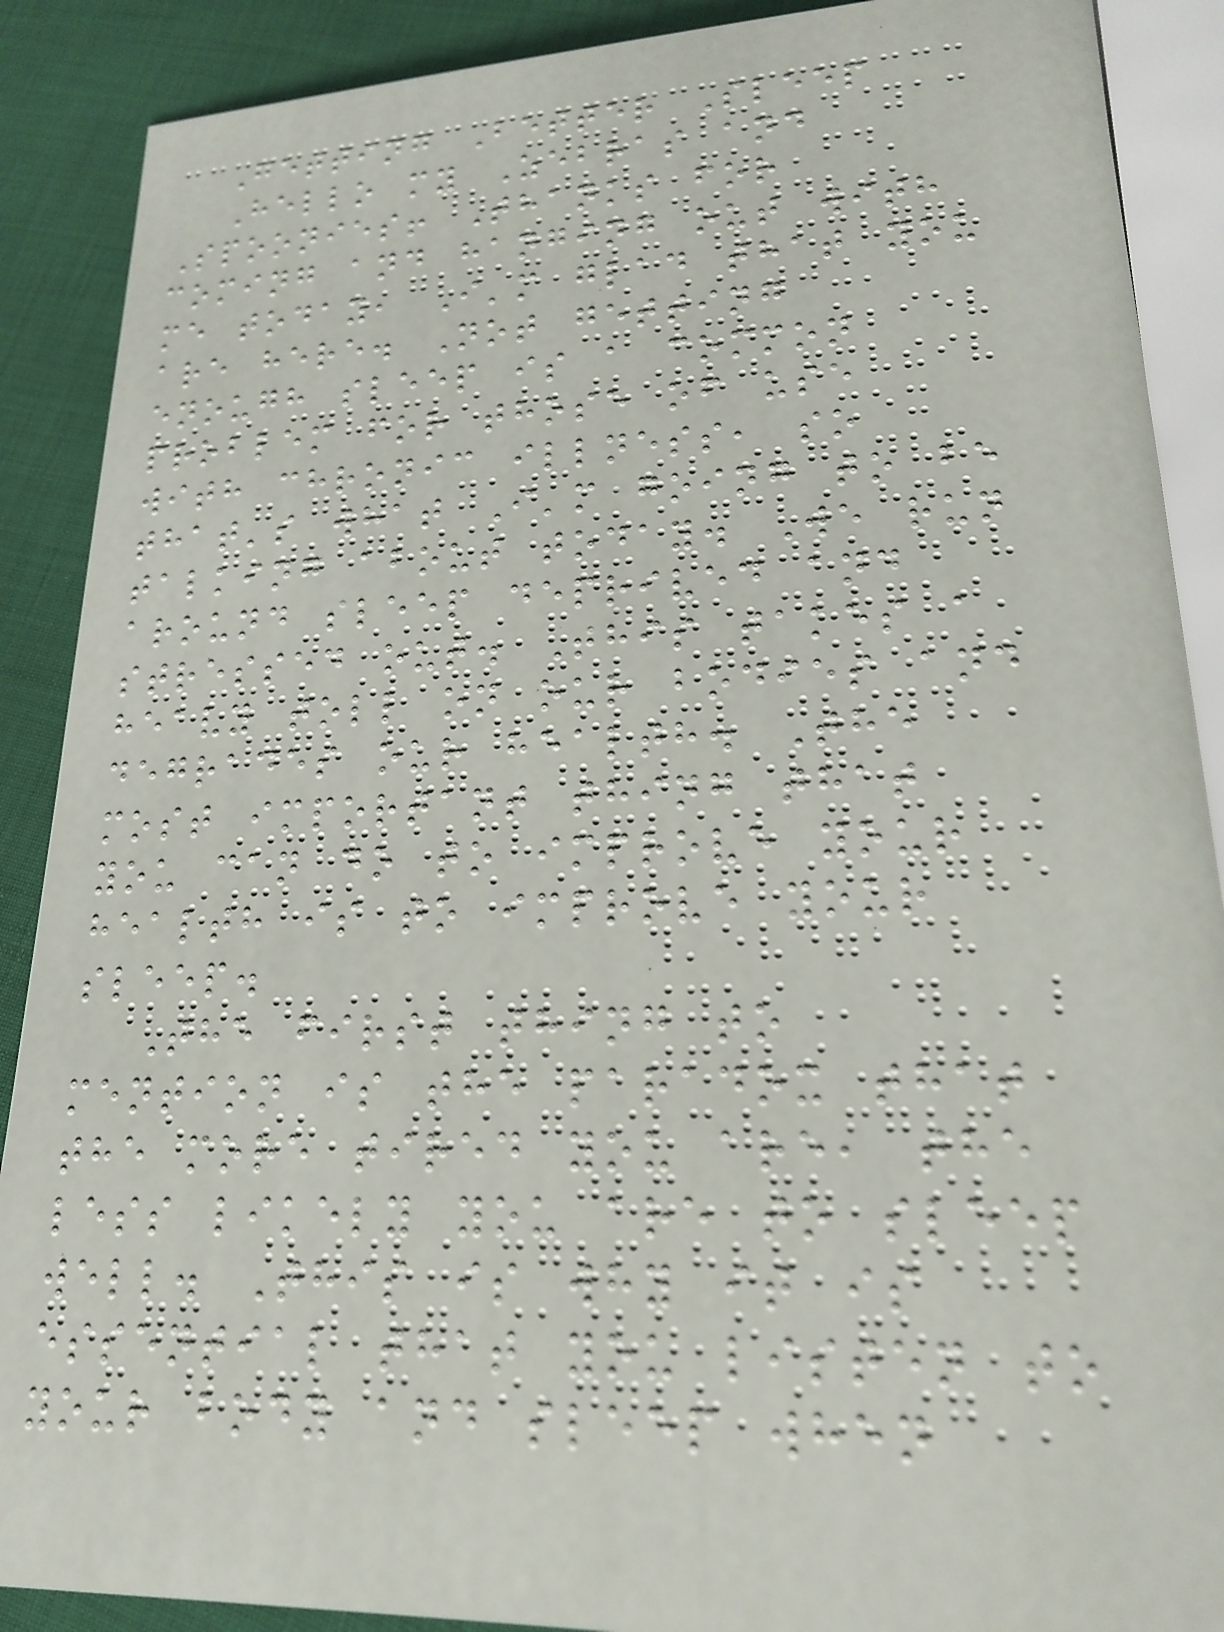Getting Better Sleep
Hello my Zebras and
Spoonies! Thanks for
coming and hanging out with
me today, I'm glad that you
are here. Not getting
enough sleep is a common
problem for those of use
with chronic illness, so
that's what I'm going to be
talking about today. We run
around sleep deprived and
stressed out. This takes a
heavy toll on our bodies and
degrades our health. The
most important thing that
you can do to improve your
health is to improve your
sleep.
The first thing to
mention is the paradox that
the more tired you are, the
less likely you are to sleep
well. This is why it is
essential that you listen to
your body and sleep when
